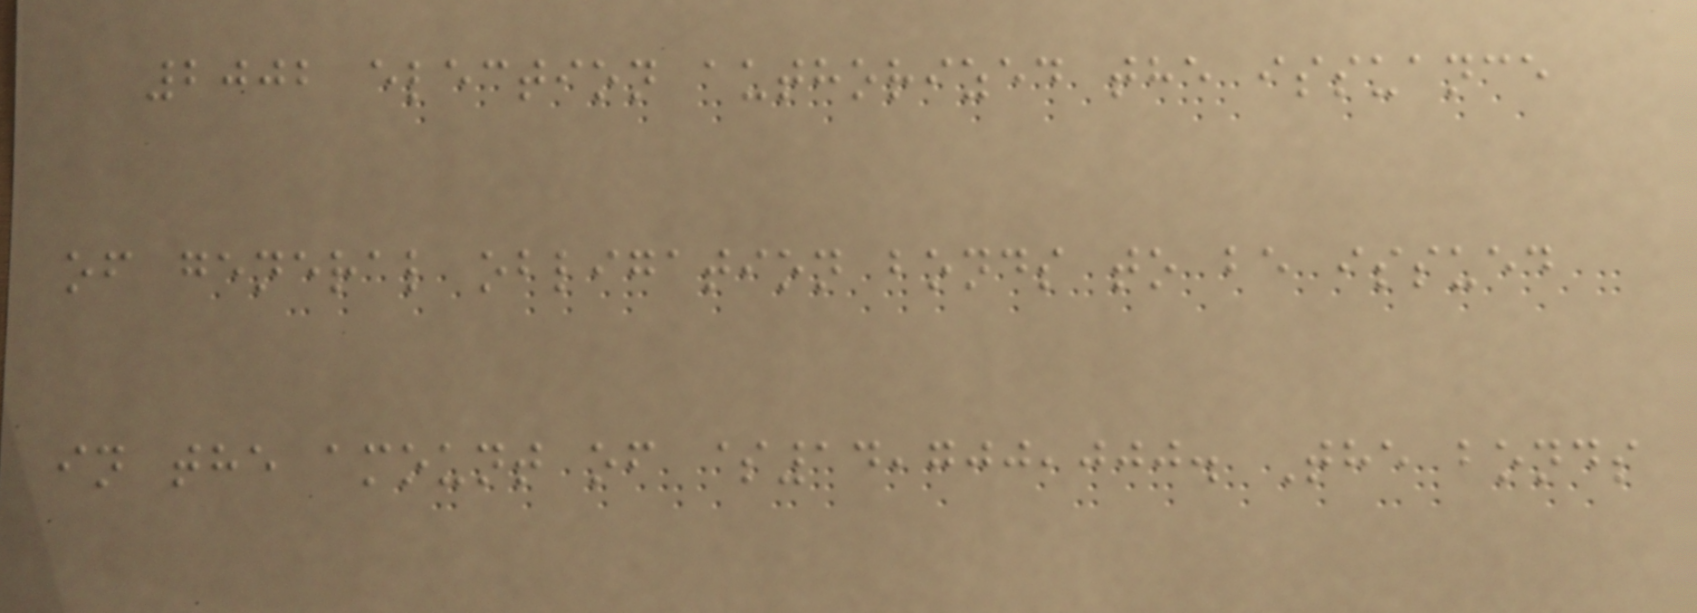2002 election authorized the issuance
of general obligation bonds to be issued
in the amount of $14,700,000. The bonds
